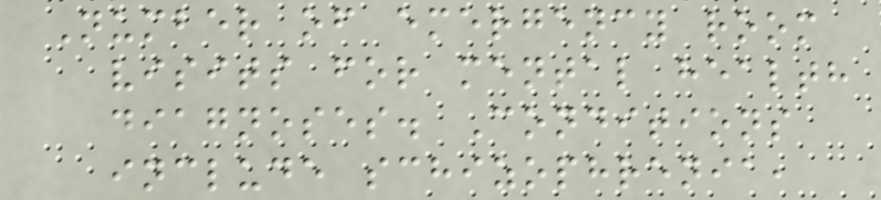Number of emergency room
visits for mental health
diagnoses. Conditions
include schizophrenia,
